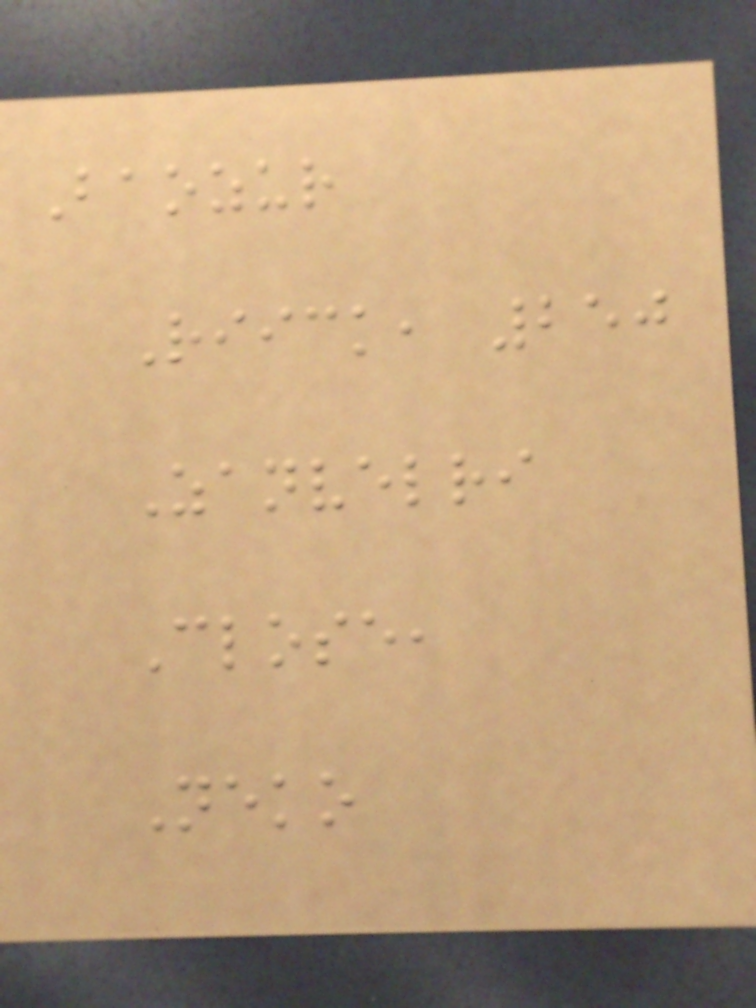Baozur
Riick, 250
Zanvelri
Close,
Neko
